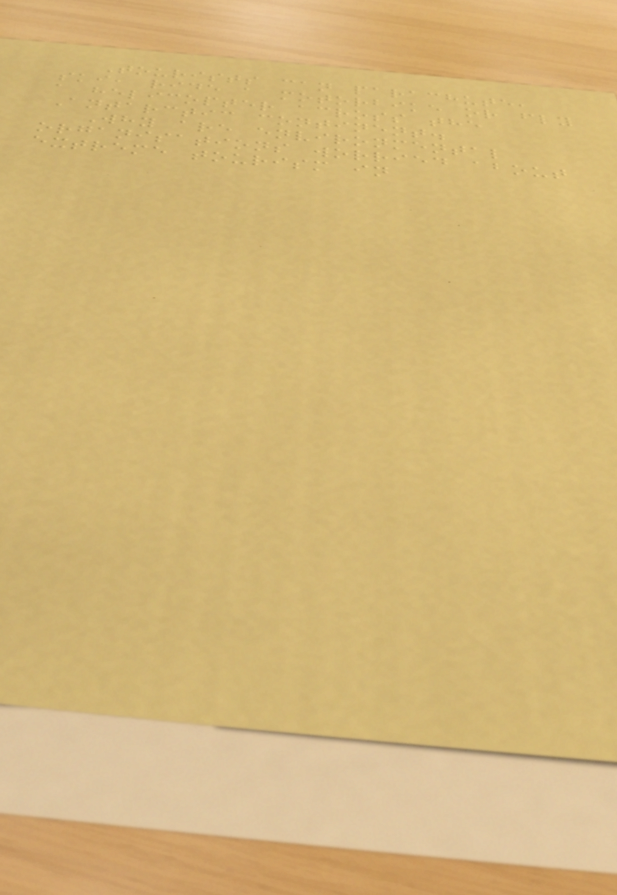Tourists can parachute,
ski, ride a motorbike or fly
a helicopter across the
Antarctic continent.
Why are environmental
organisations worried about
extreme tourism in
